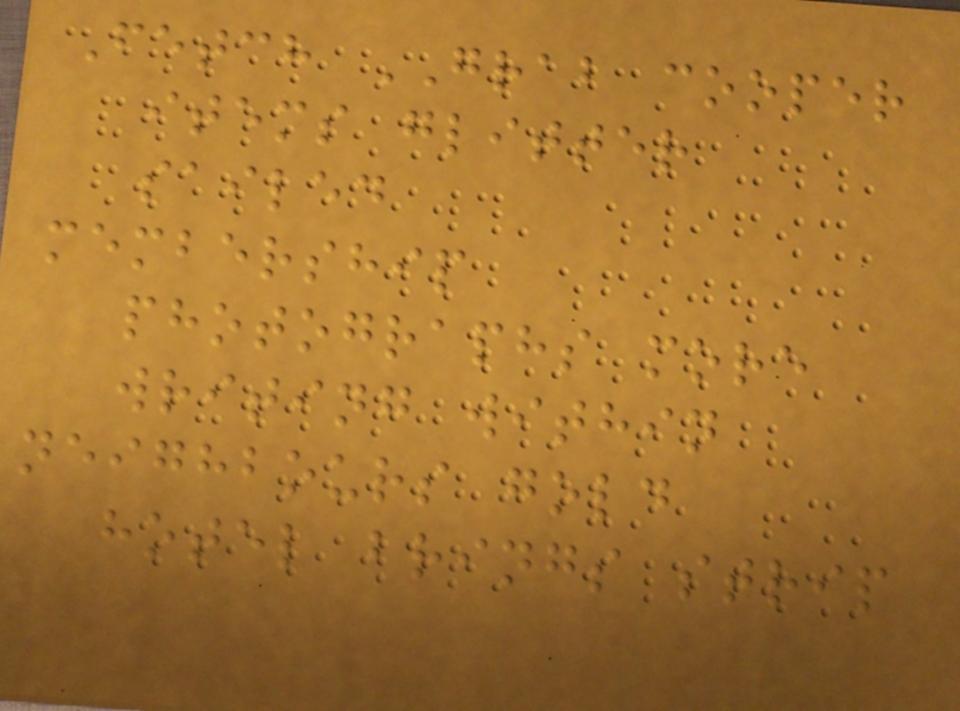Fetch GRAB cooper
items glitter
sailed
membership
photographs more
writing within
neighbours gold
hotel brings strip
